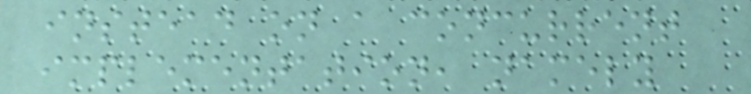instead on a concurrent
implementation, namely
